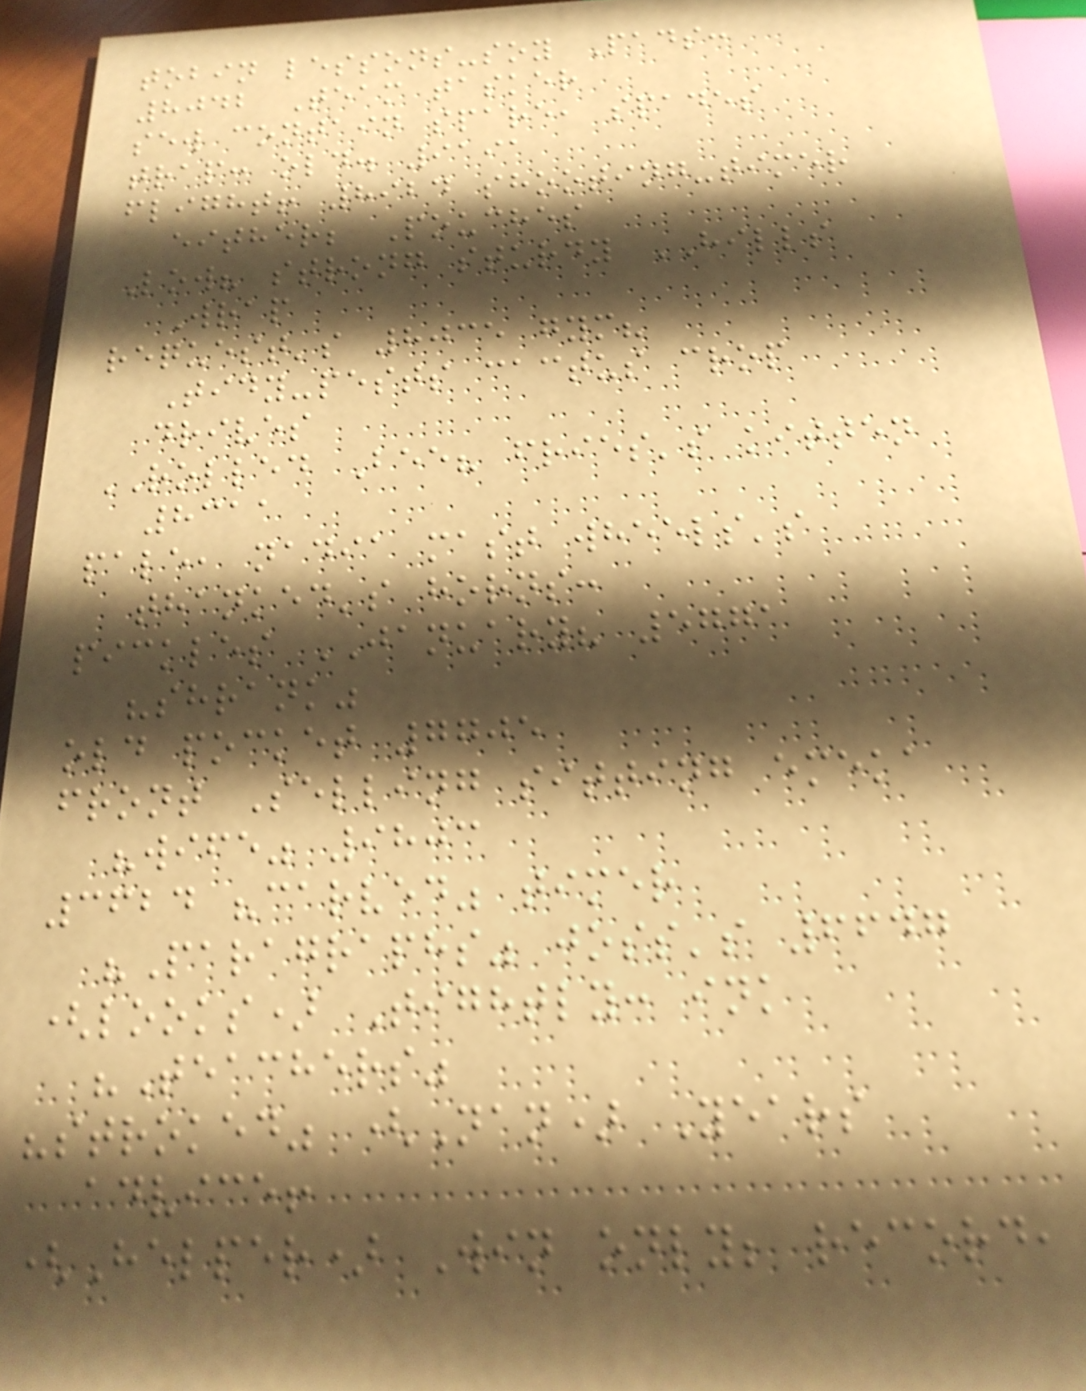tobin lessons-soy Pads:
8042 Team tasker
sew contain spare, spades
trap: old. 9191
flight! 8924 shooting-timer
either; Pouches
Low? strong sturdy HILLS
Wrap
request's 8035 gym?
Tidy-pests cactus crop
drives
ROLLED Bee? fries's kitten
8311
pale, nadia mast wheels's
thanked's horns:
pickles JANUARY? 5771
"shrank"
old pocket 7705
front Selling sitting emeka
"wife" 9803
3624 "carved" timer
"Paragraphs" joss's 6647
(looks) Tightly: ink
"Teachers"
"stroked" (Nan) Years
advice!
(Helper) Win only; record,
